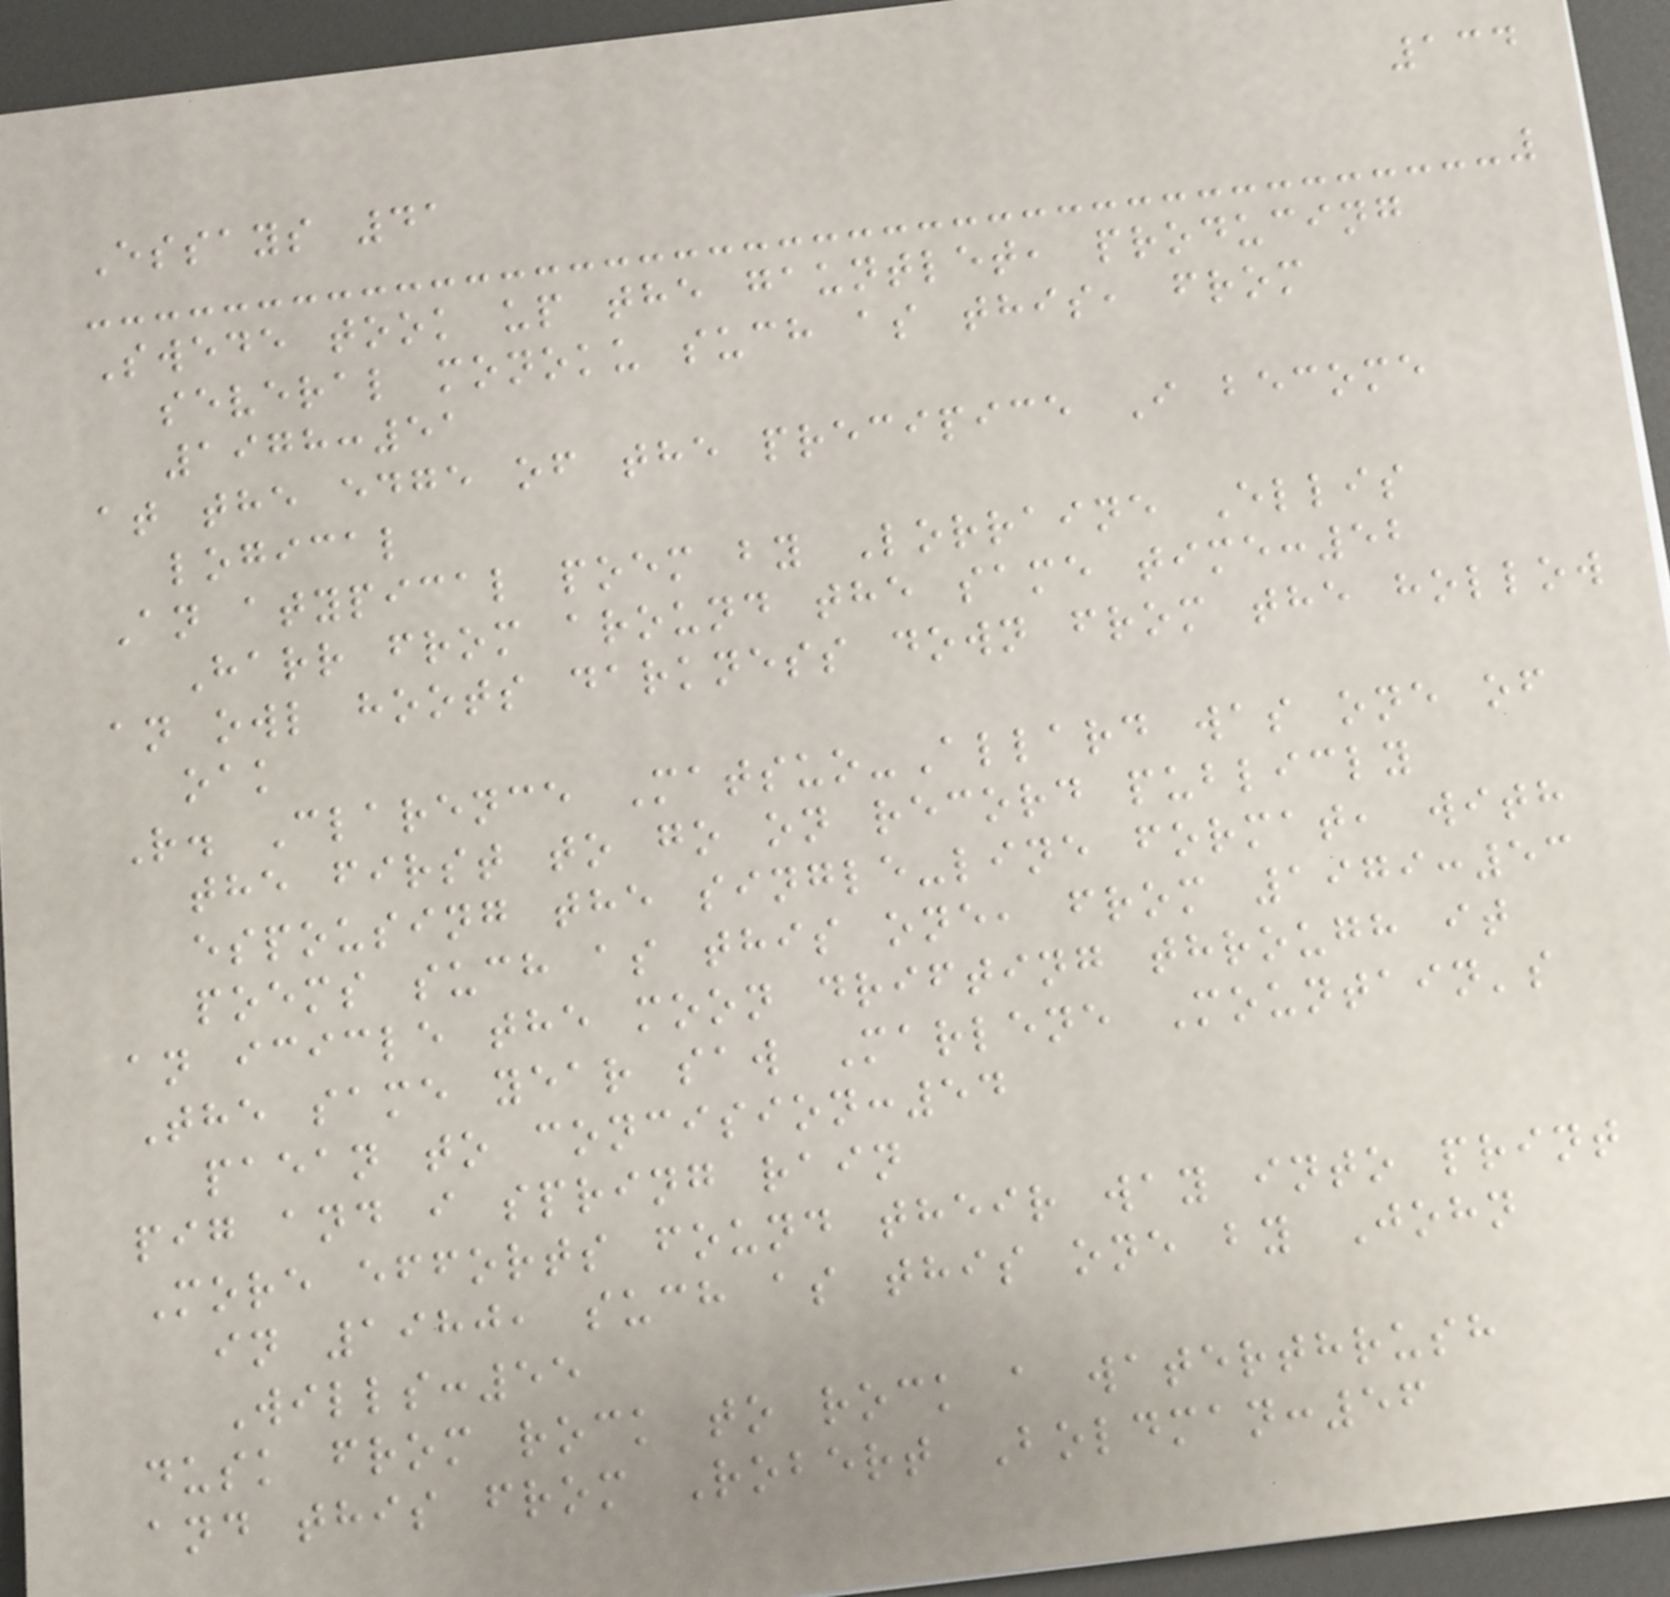134
Essays 41
Swede took up the gauntlet, producing
several monoku such as this, from
1978:51
at the edge of the precipice I become
logical
An atypical poem by Lorraine Ellis
Harr from around the same time:52
an owl hoots darkness down from the hollow
oak
R. Clarence Matsuo-Allard was one of
the first to go on record publicly
espousing the single-line format, with
poems such as this one, from 1979:53
an icicle the moon drifting through it
The same year saw Marlene Mountain's
paean to concision:54
pig and i spring rain
More efforts found their way into print
in 1980, such as this one by John
Wills:55
dusk from rock to rock a waterthrush
and this from Robert Boldman:56
